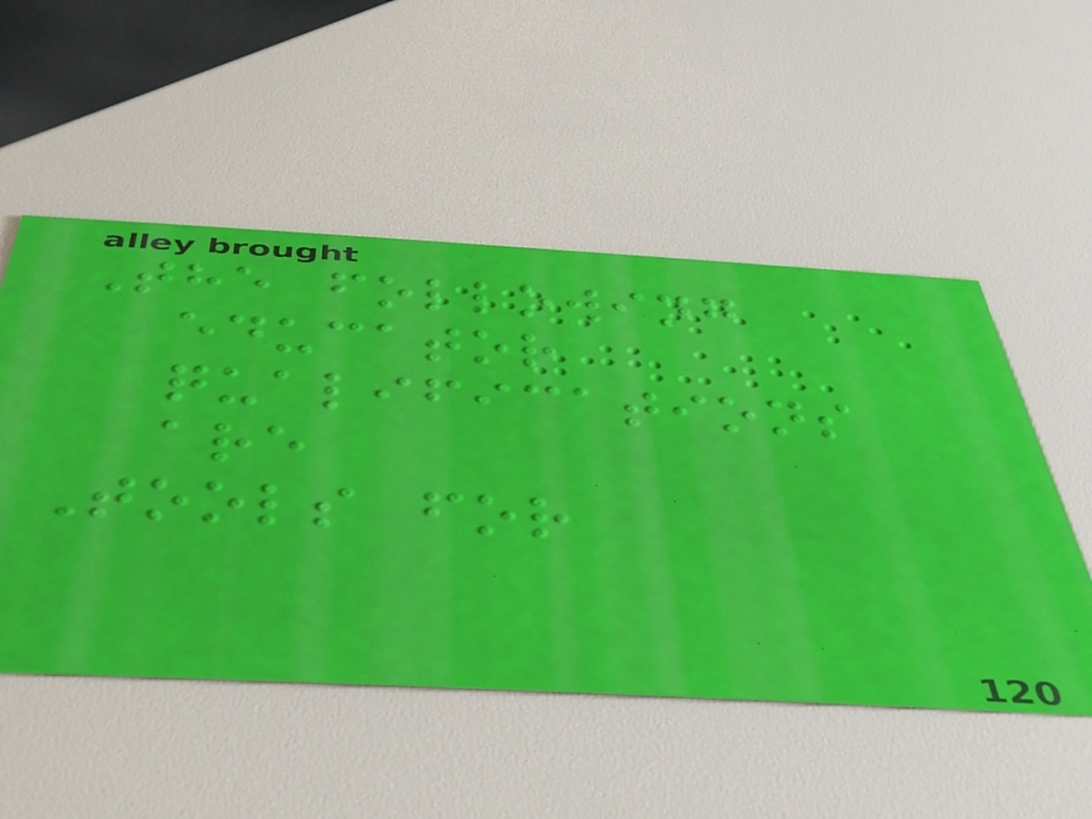The following
educator
qualifications
are
Tools for
